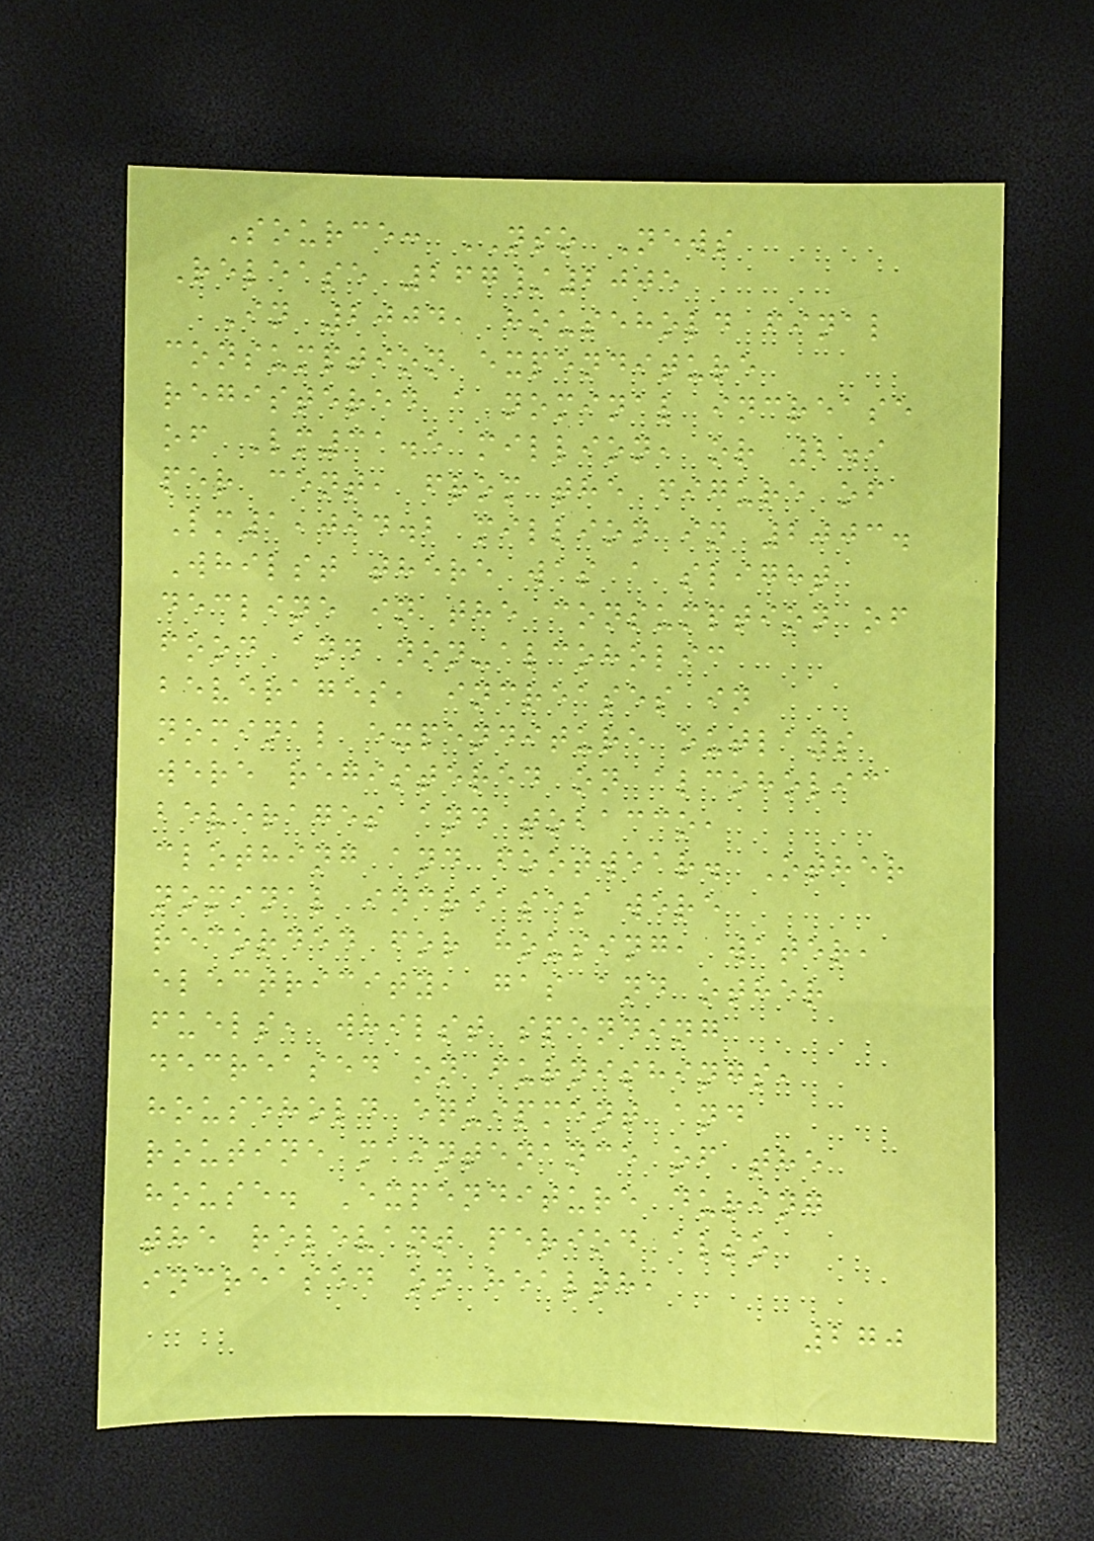Source: NSO News
Release 267/2005
In 2004, household final
consumption expenditure
registered a nominal increase
of Lm31.5 million, or 2.9
per cent, from the figure of
Lm1,094.2 million in 2003.
Whilst there was a slight
decline in the consumption of
food and non-alcoholic
beverages, increases in
nominal expenditure outlays
were registered on alcoholic
beverages and tobacco,
clothing and footwear. Other
nominal increases were
recorded for housing, water,
electricity, gas and other
fuels, whilst spending
decreased on furnishings,
household equipment and
routine maintenance of the
house. Expenditure during
the relevant period also
increased on health,
270
